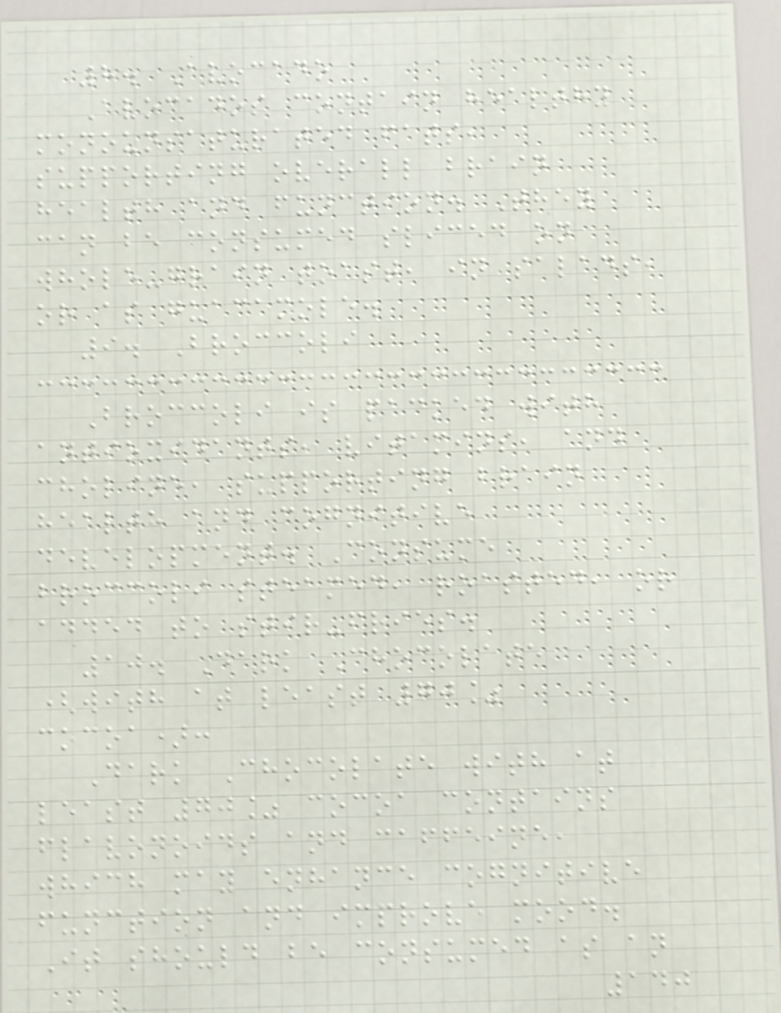8. Avocado
Avocados contain healthy
monounsaturated fats,
supporting overall brain
health and function. They
can be consumed sliced on
whole-grain toast, in salads,
or as guacamole.
9. Broccoli
Broccoli is packed with
antioxidants, vitamins, and
choline, supporting brain
health and cognitive
development. Consume
broccoli steamed, roasted, or
added to stir-fries.
10. Dark Chocolate
(with at least 70%
cocoa):
Dark Chocolate with at
least 70% cocoa contains
flavonoids and caffeine,
which may enhance cognitive
function and improve mood.
It should be consumed as an
140
